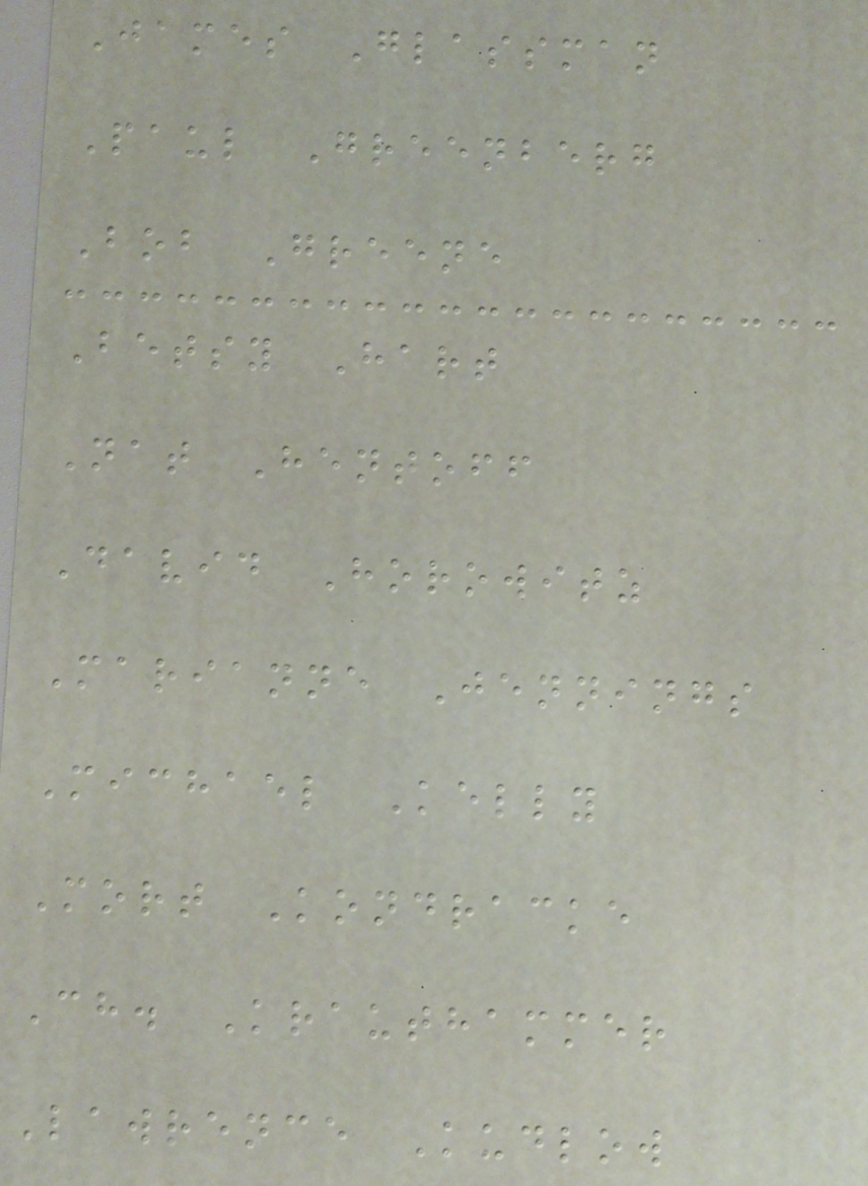James Glassman
Paul Greenberg
Bob Greene
Betsy Hart
Nat Hentoff
David Horowitz
Marianne Jennings
Michael Kelly
Mort Kondracke
Ch. Krauthammer
Lawrence Kudlow
